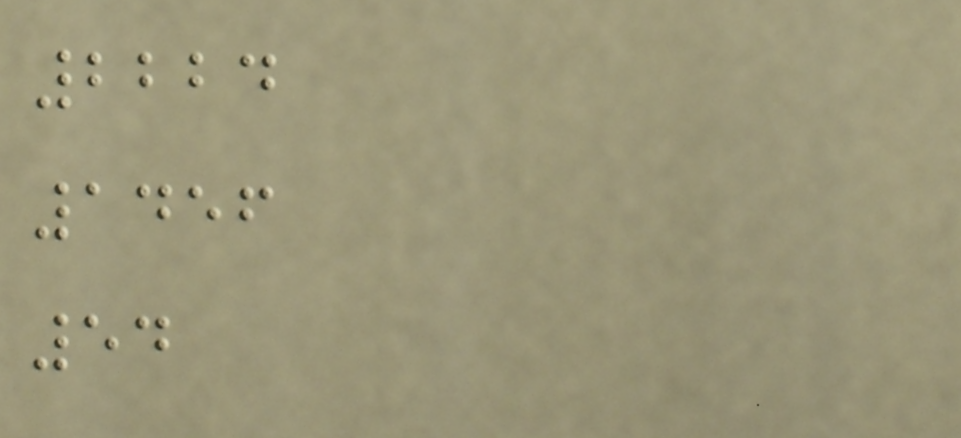2224
1456
54
